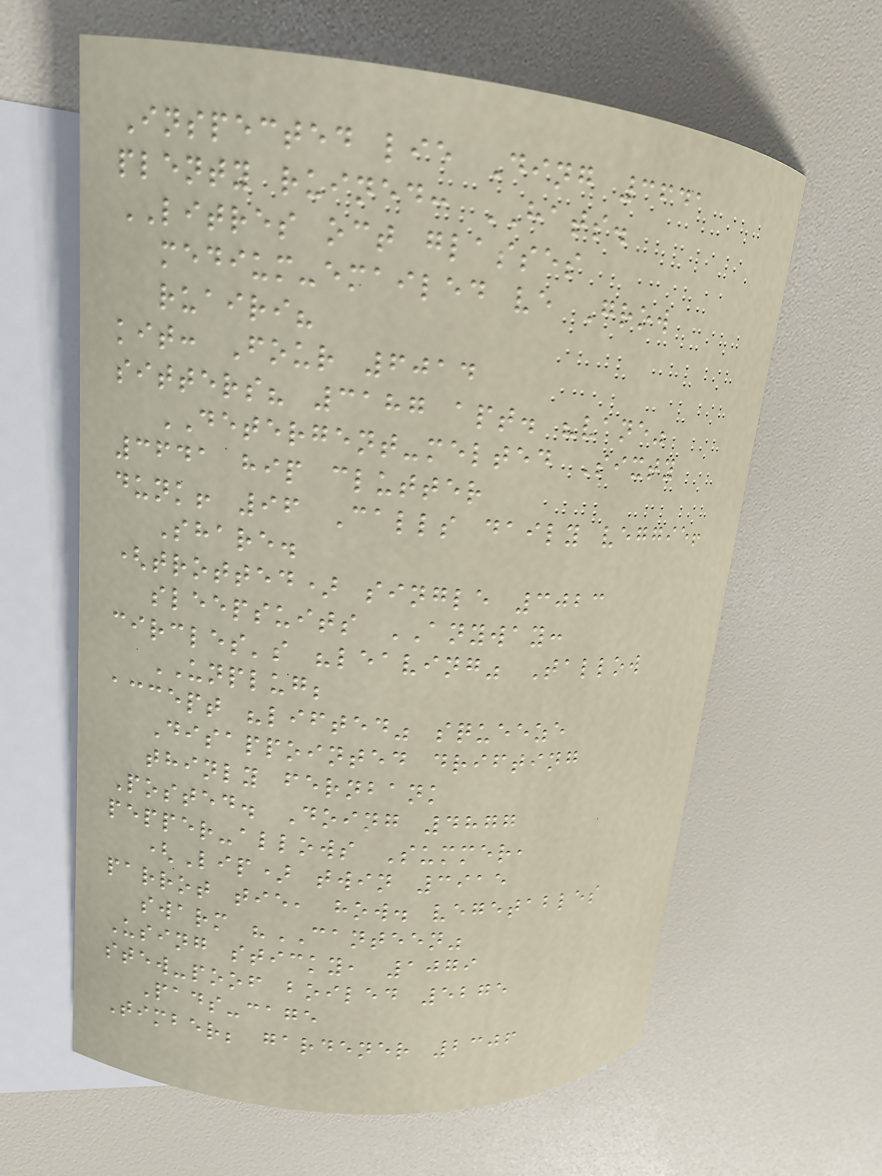Inspected lie Ding 3641
plenty ruined: HATS.
LITRES oct glasses
medium-emailed ve Grow
ruairi?
kit: Four 6014
sitters? 3187 apt. "vane"
DETERGENT-melted Sixty
3641 hip clutter
dunk! 96 Calls daily veggie!
Share.
(trotted) single 3023
sleepsuits ANYWAY:
circles's "leaving" Tallow
UNPLUG;
accept "lifted" squeeze
Disappointed drifting
thinly fernbank
Posted. Doing 4877
pepper-allows Summer,
(Lip) twin 3915
parrot tie, how. vegetables
swarm "CANTEEN"
Using sticky, 1079
stew-poof boiled 5275
Pads-cage
Timber; gardener 2306
